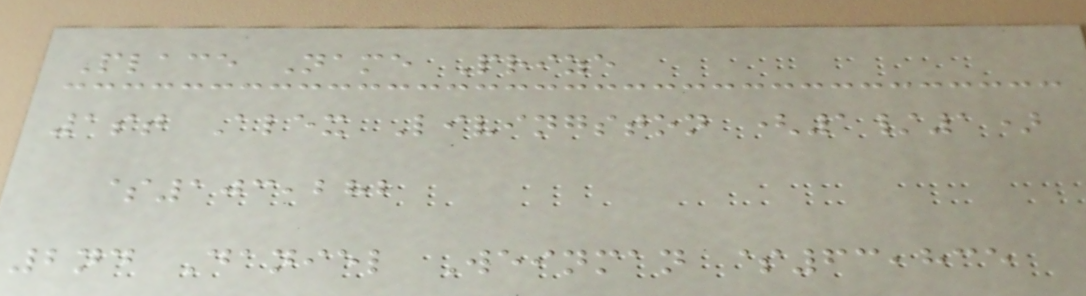Place Name Prize
1st Alex Livingston (1/1)
$103,282
2nd Daniel Weinman $63,835
